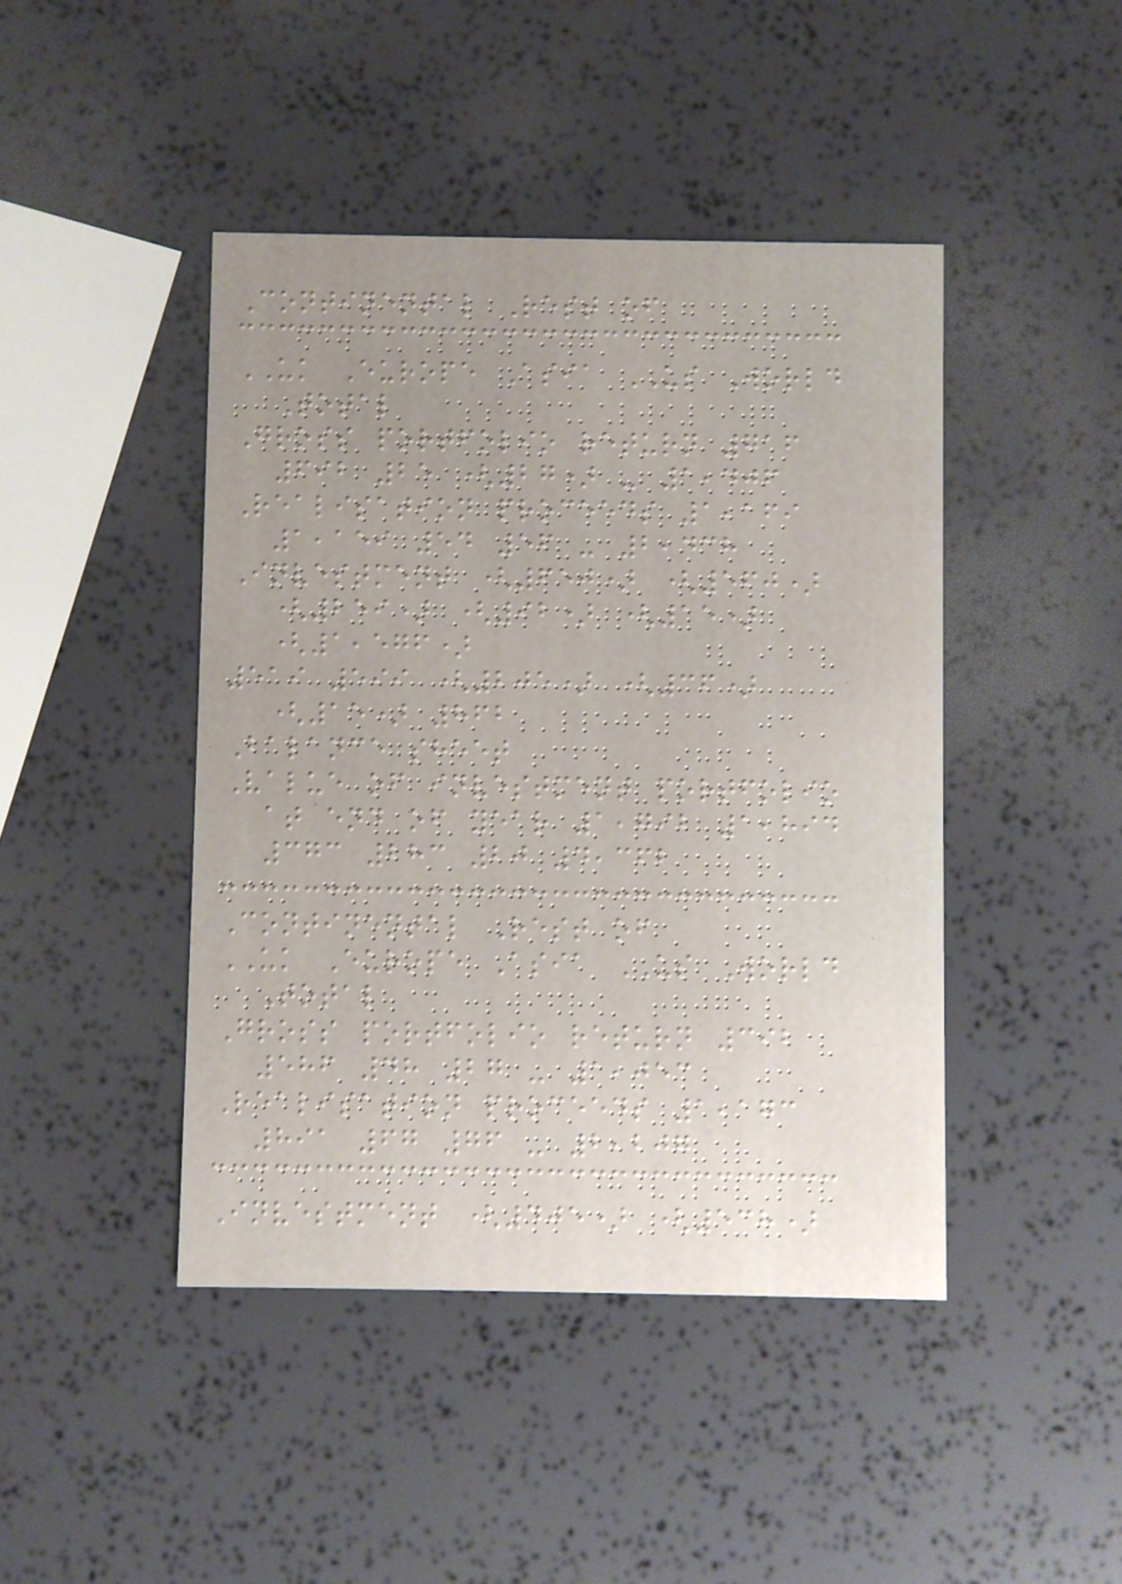Continental Rest of
UK Europe Asia US World
Total
Gross portfolio return 716
692 25 (27) - 1,406
Realisation proceeds 1,169
1,159 54 56 - 2,438
Investment (650) (560)
(259) (92) (15)
(1,576)
519 599 (205) (36)
(15) 862
Balance sheet
Value of investment portfolio
at end of year 1,792 1,894
373 283 20 4,362
Continental Rest of
UK Europe Asia US World
Total
Gross portfolio return 392
586 48 27 - 1,053
Realisation proceeds 1,173
891 67 76 - 2,207
Investment (405) (538)
